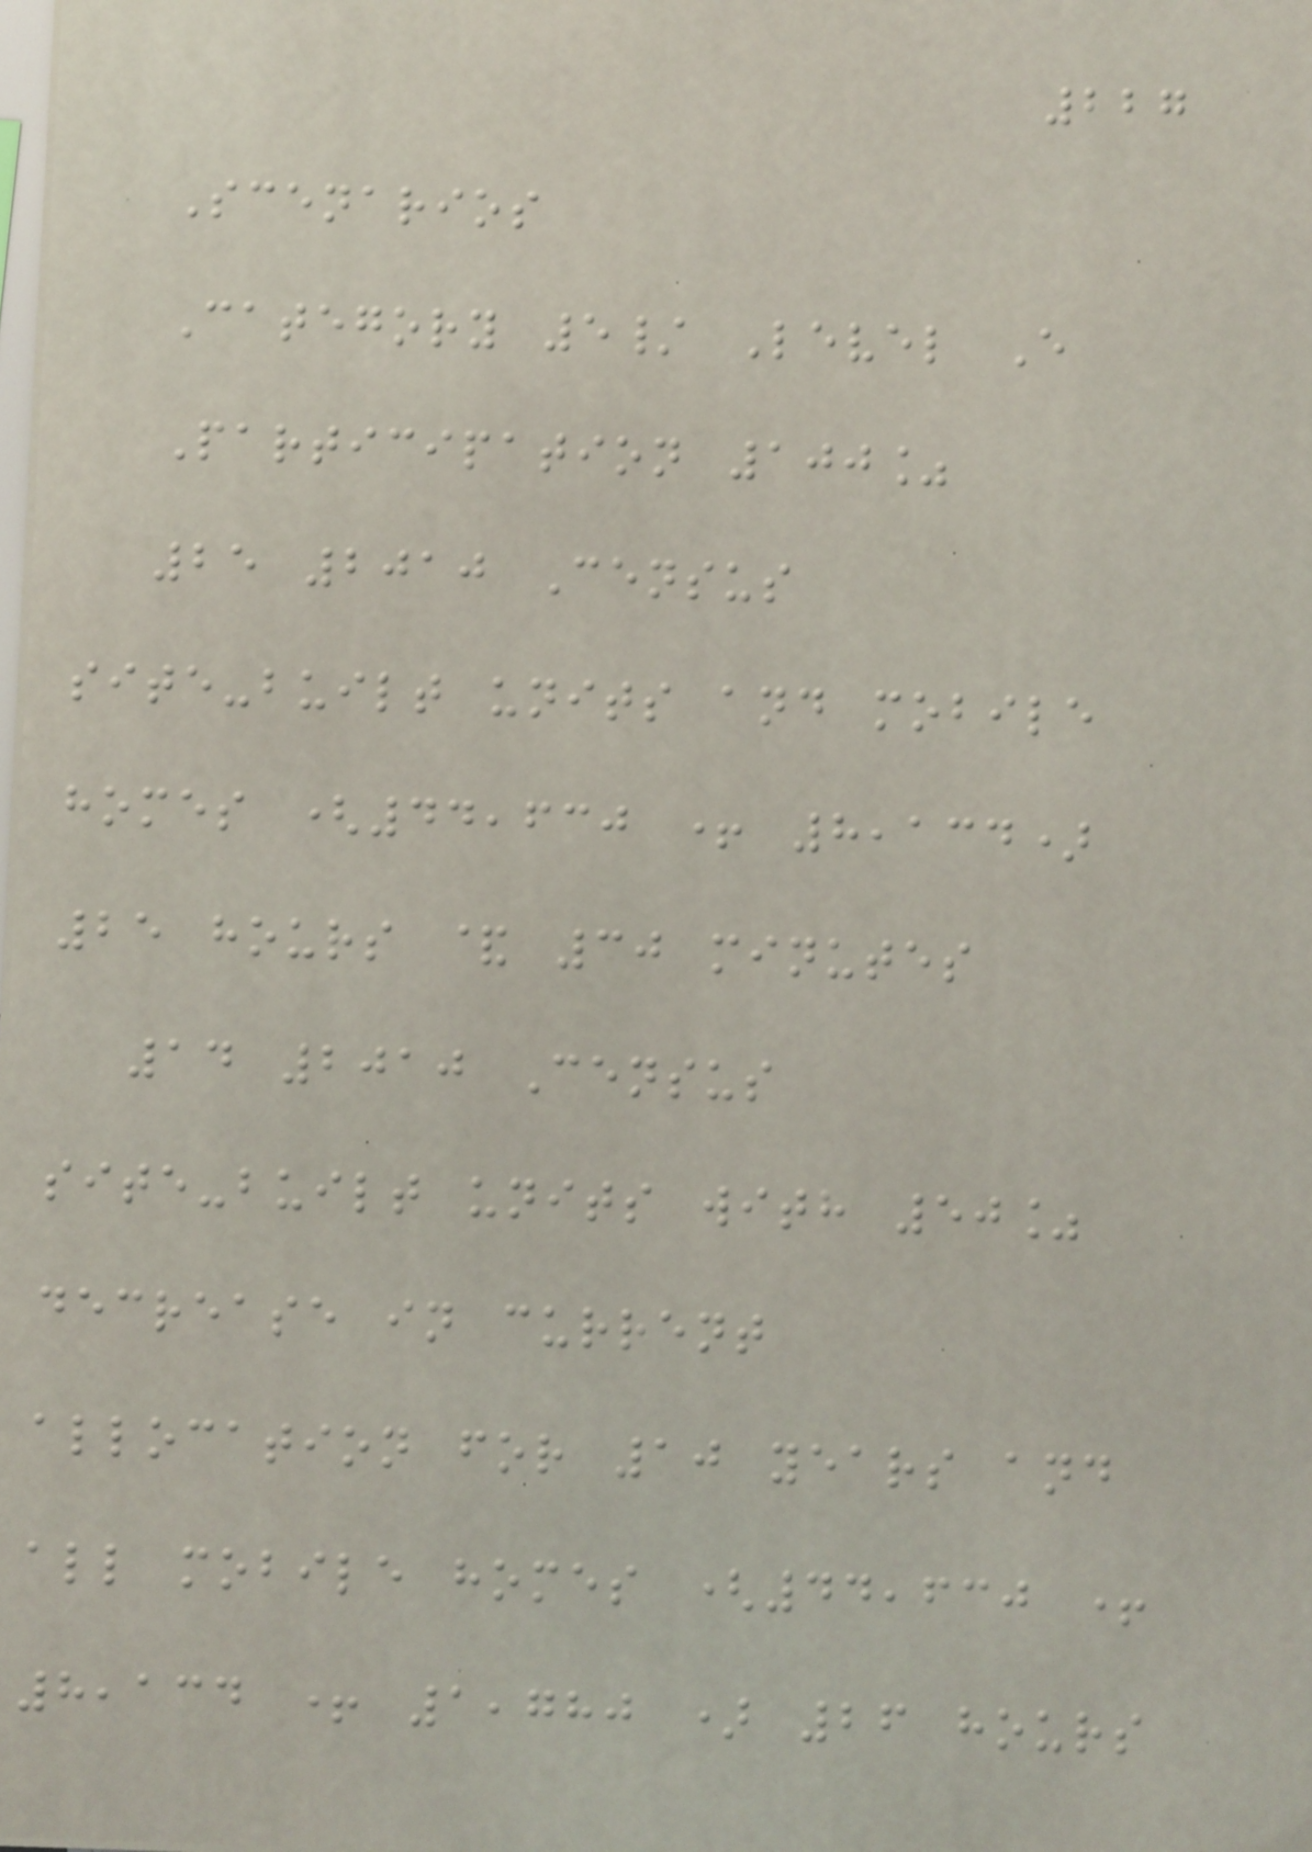227
Scenarios
Category 5/ Level E
Participation 100%
25 2010 Census
site-built units and mobile
homes (44,630 + 8,134)
25 hours & 30 minutes
14 2010 Census
site-built units with 50%
decrease in current
allocation for 10 years and
all mobile homes (44,630 +
8,134 + 1,780 ) 26 hours
